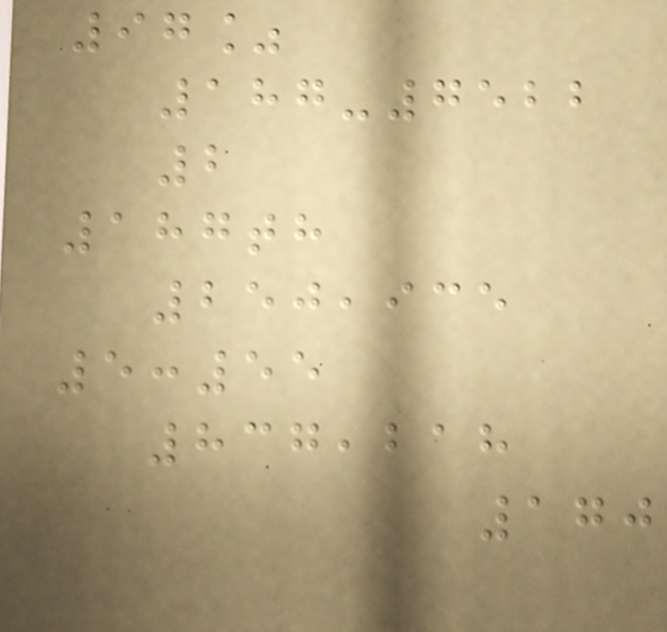97%
187-7522
2
187th
250,935
5:55
837,218
170
